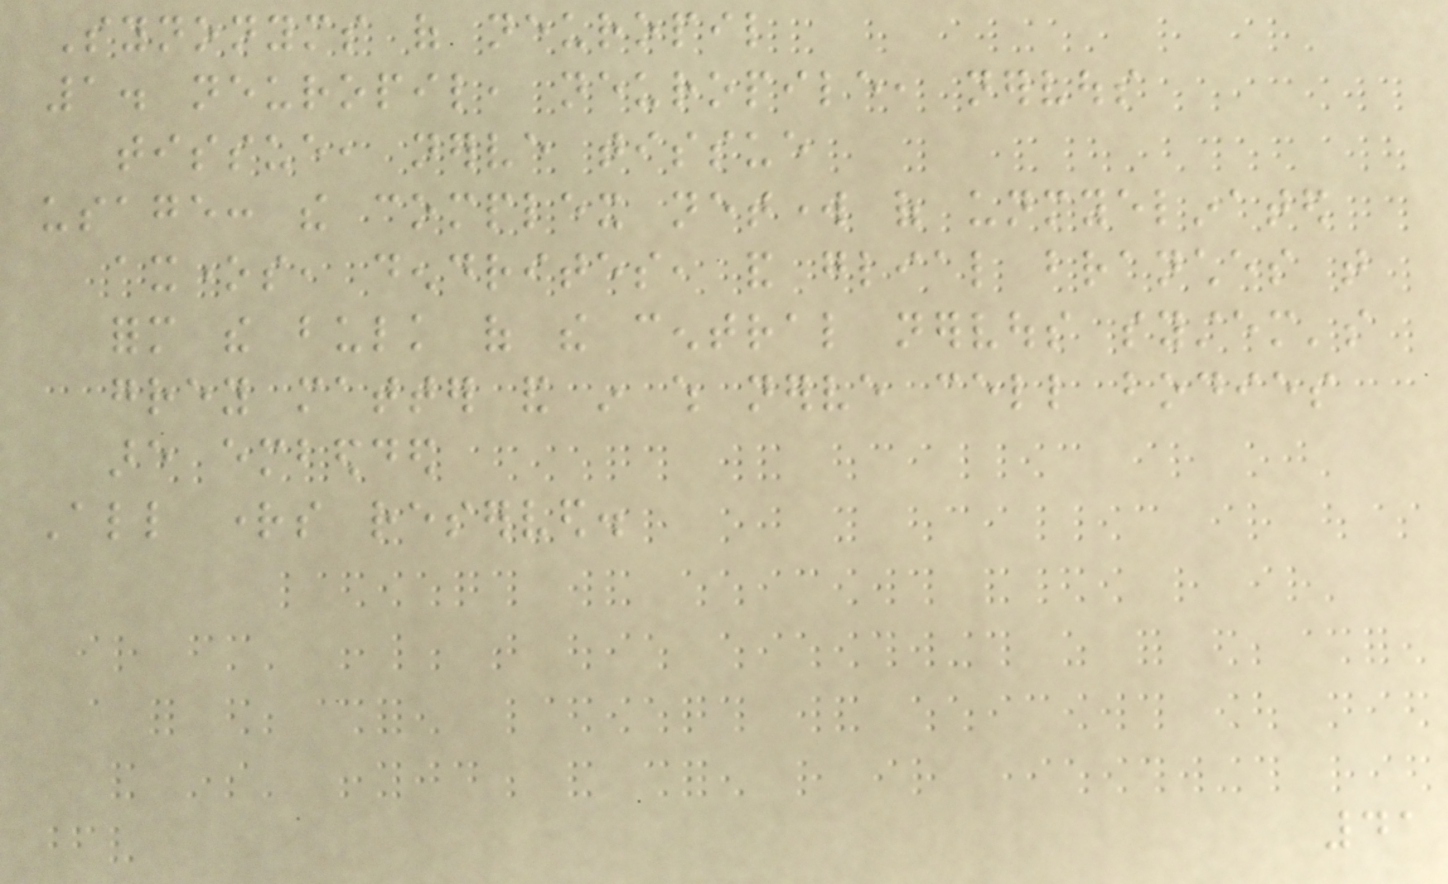Synonyms of neuropil
1. neuropil, neuropile, nervous
tissue, nerve tissue
usage: the complex network of unmyelinated
axones, dendrites, and glial branches that
form the bulk of the central nervous system's
grey matter and in which nerve cell bodies
are embedded
All rights reserved.
41
